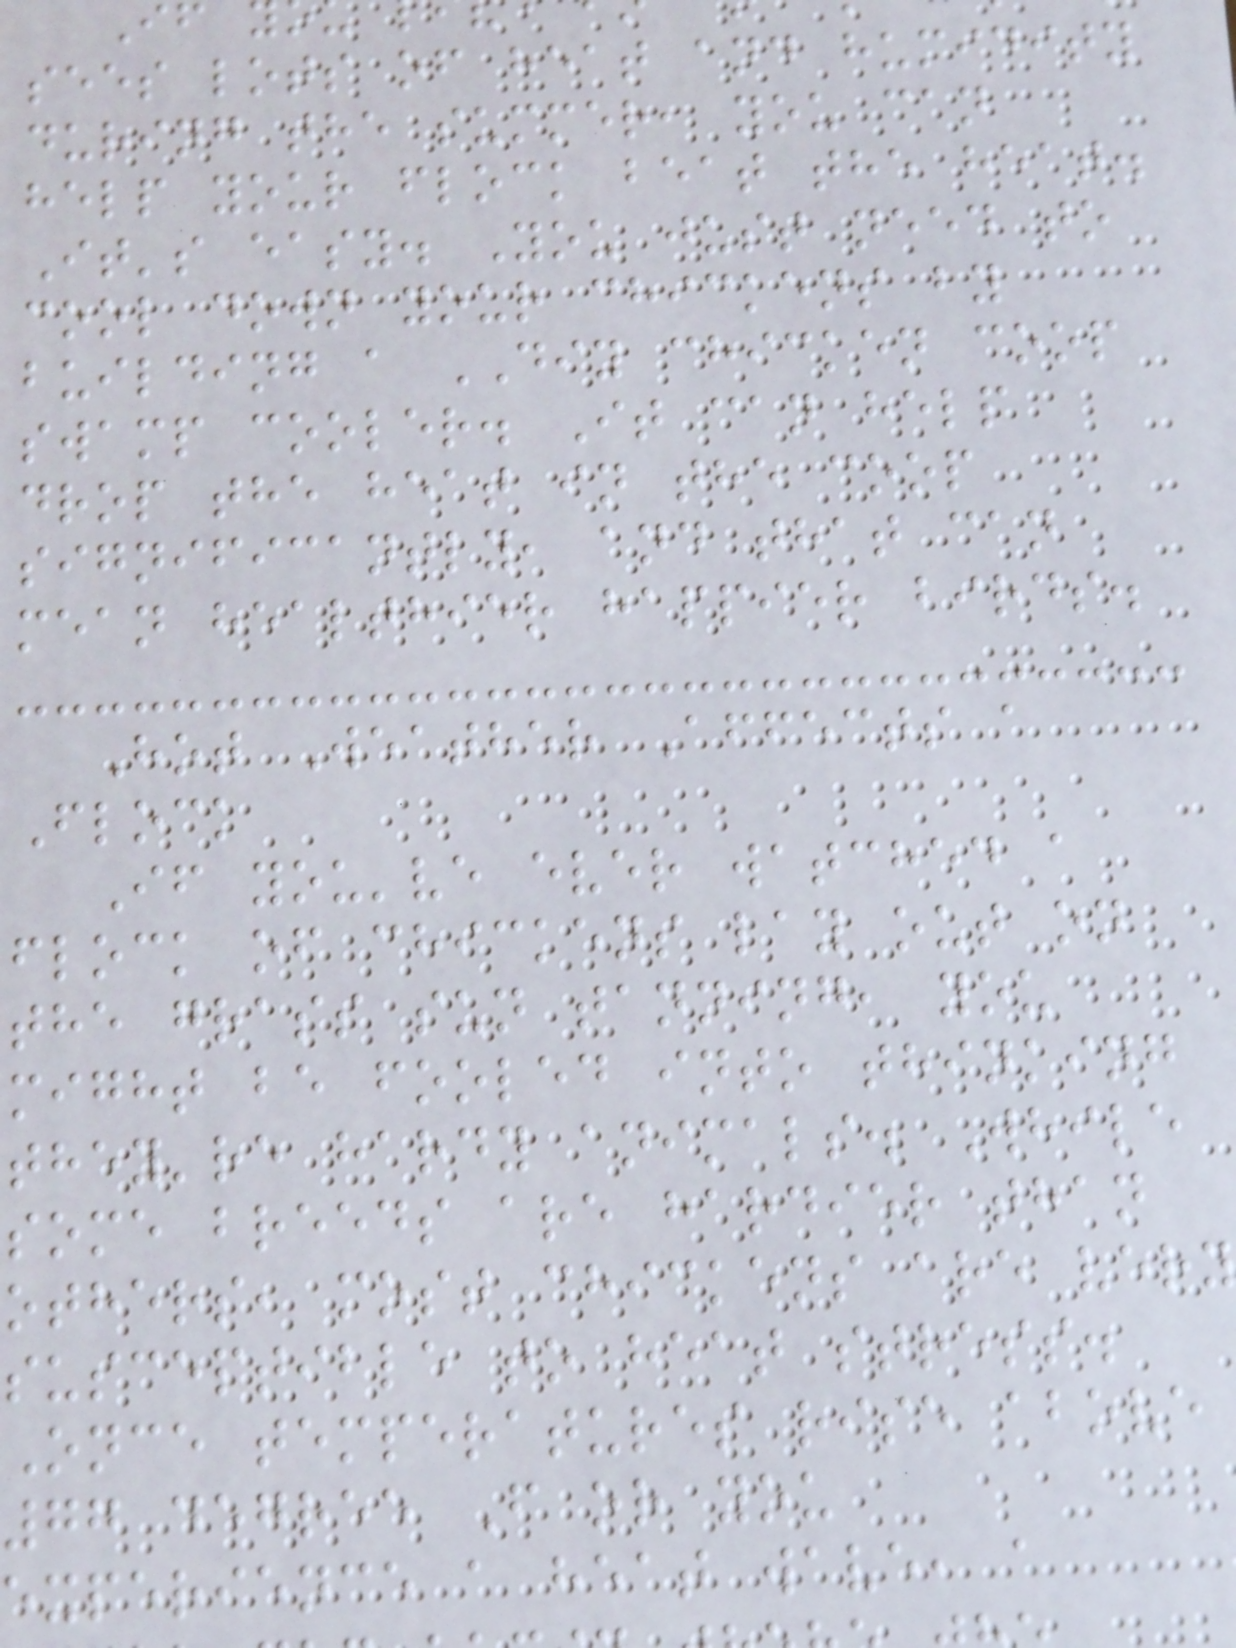sees lots of heat and humidity
during the summer, you can
help your flock beat the heat.
It's easy. You just need to
cool down your chickens by
building a DIY chicken coop
swamp cooler. It can help
drop the heat in the coop
significantly, and that can
mean healthier happier birds.
Hot Weather Affects a
Flock
If you've ever watched a
flock of chickens lay out on
the grass sun tanning, you
might be fooled into thinking
they're hardy animals. While
some breeds are hardier than
others, most chickens are very
susceptible to heat stress.
Once temperatures rise above
77 degree F or you
experience a heat wave, a
